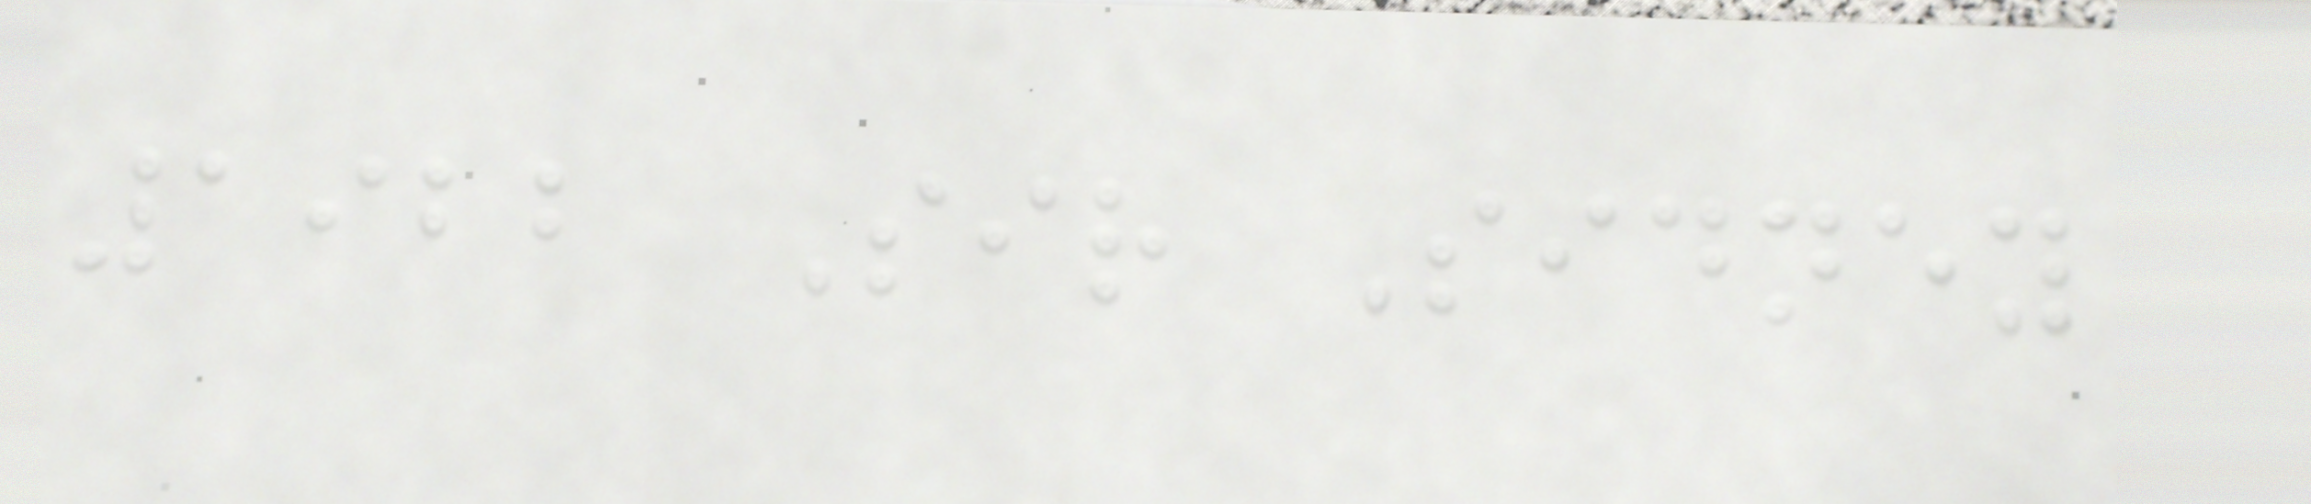1922 Sir Sidney
